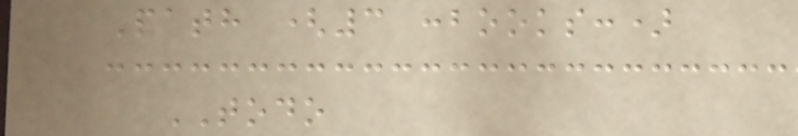Path (3 :books:)
TODO
